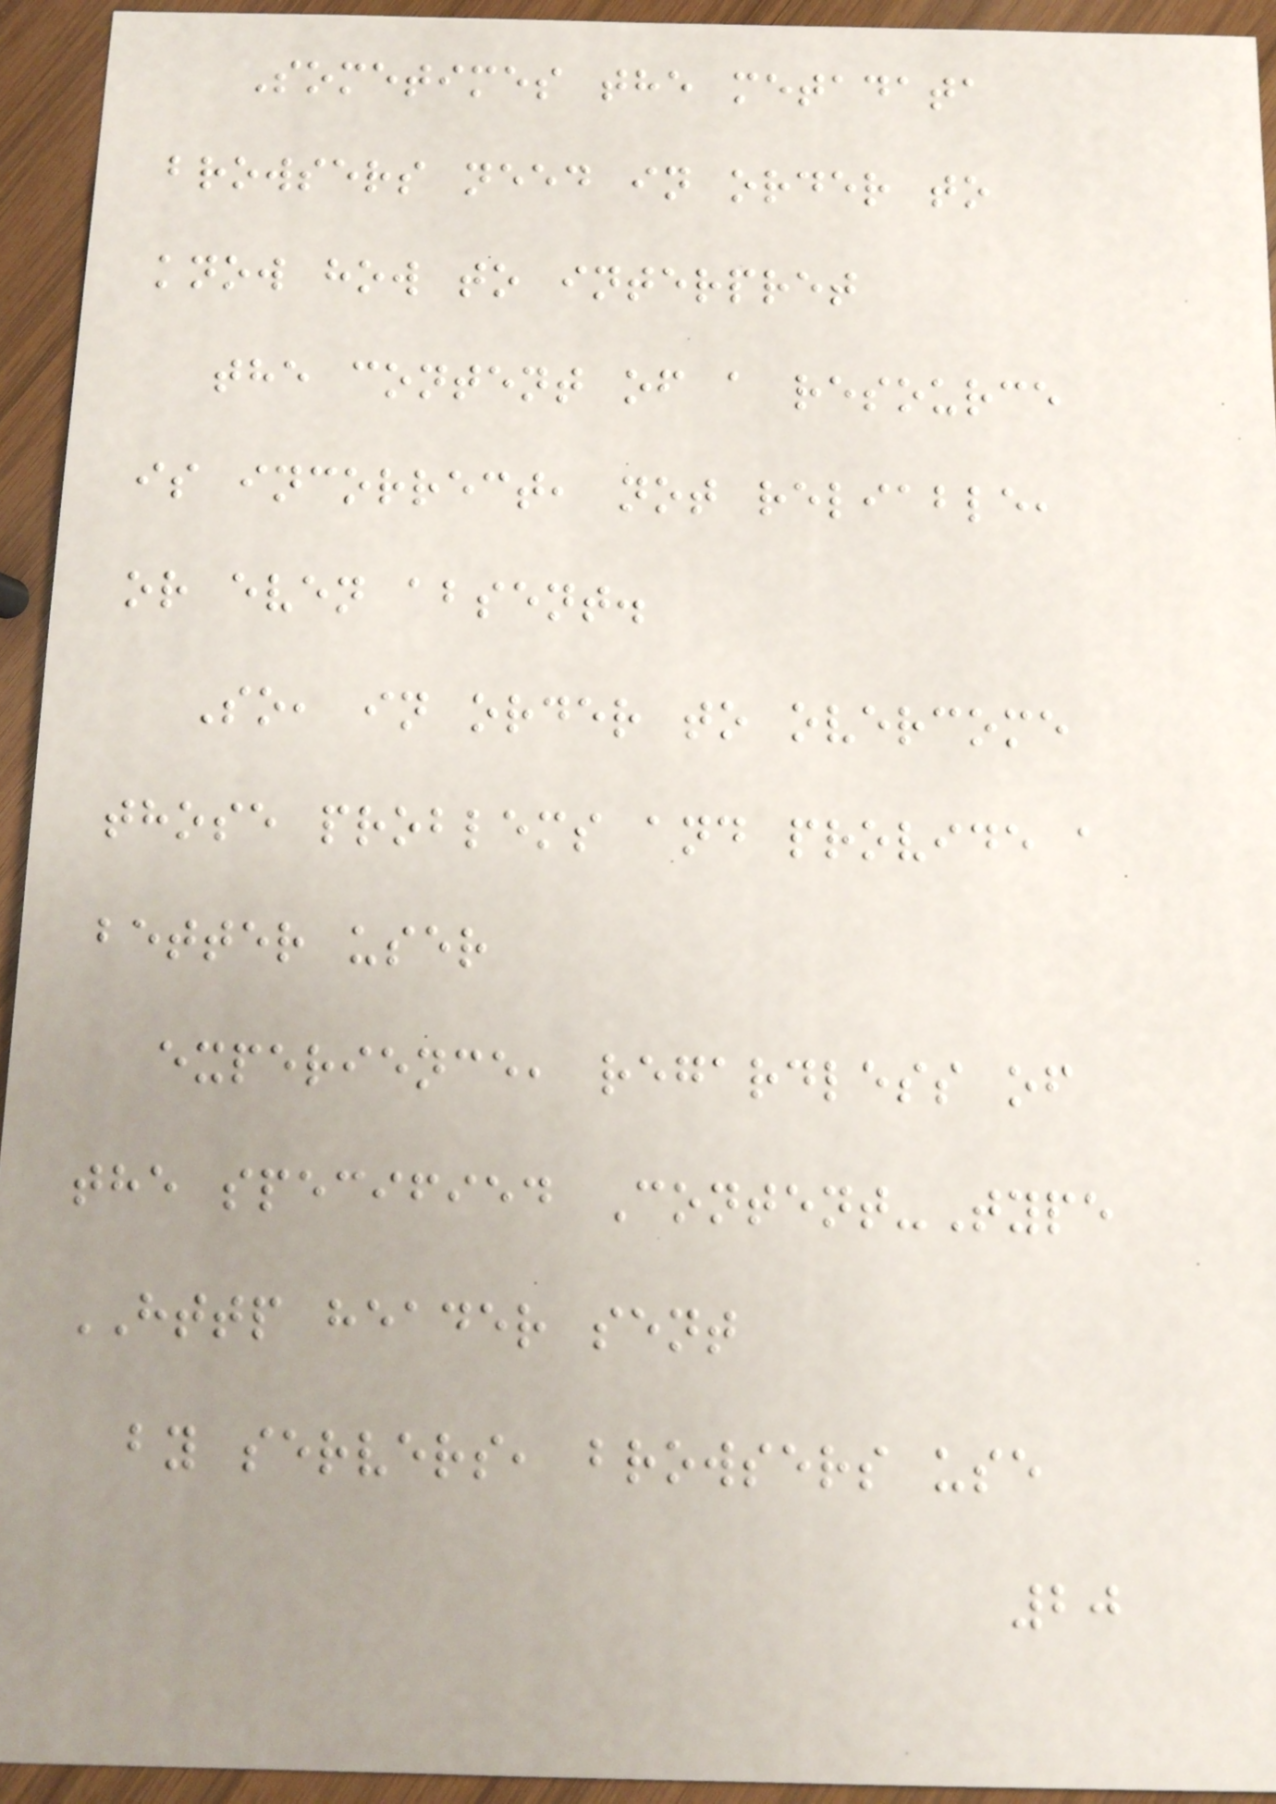Sometimes the metadata
browsers need in order to
know how to interpret
the content of a resource
is incorrect, not reliable,
or even absent.
So, in order to overcome
those problems and provide a
better user
experience, regardless of
the specified Content-Type
HTTP header sent
by servers, browsers use
20
